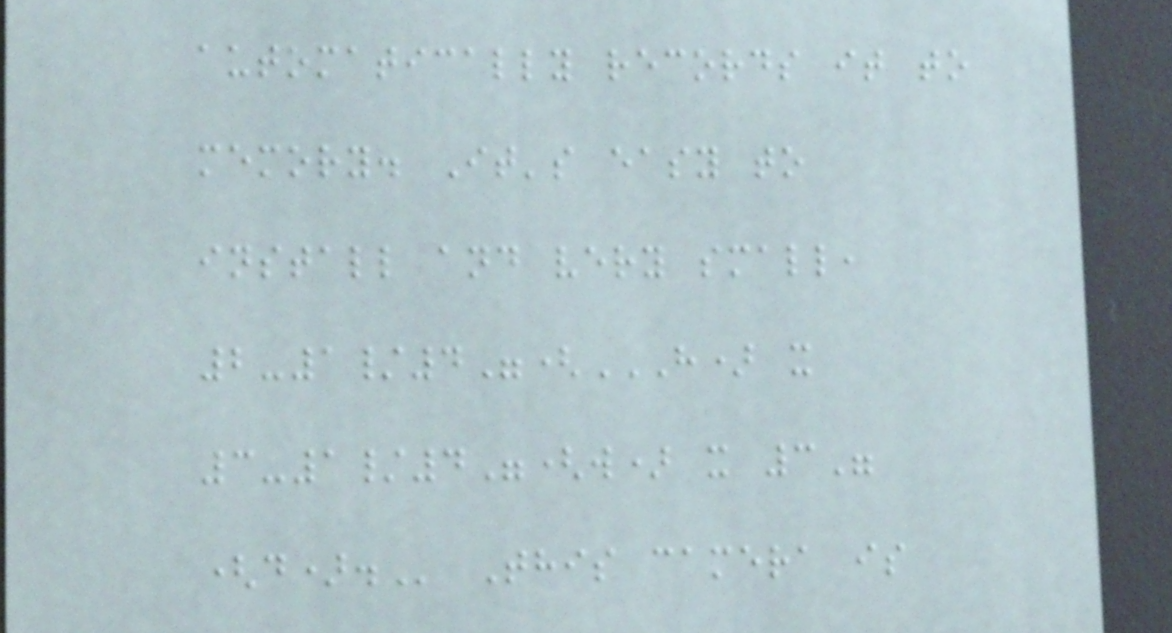automatically records it to
memory. It's easy to
install and very small,
2-1/4"(H) X
3-1/4"(W) X 3"
(D). This camera is
